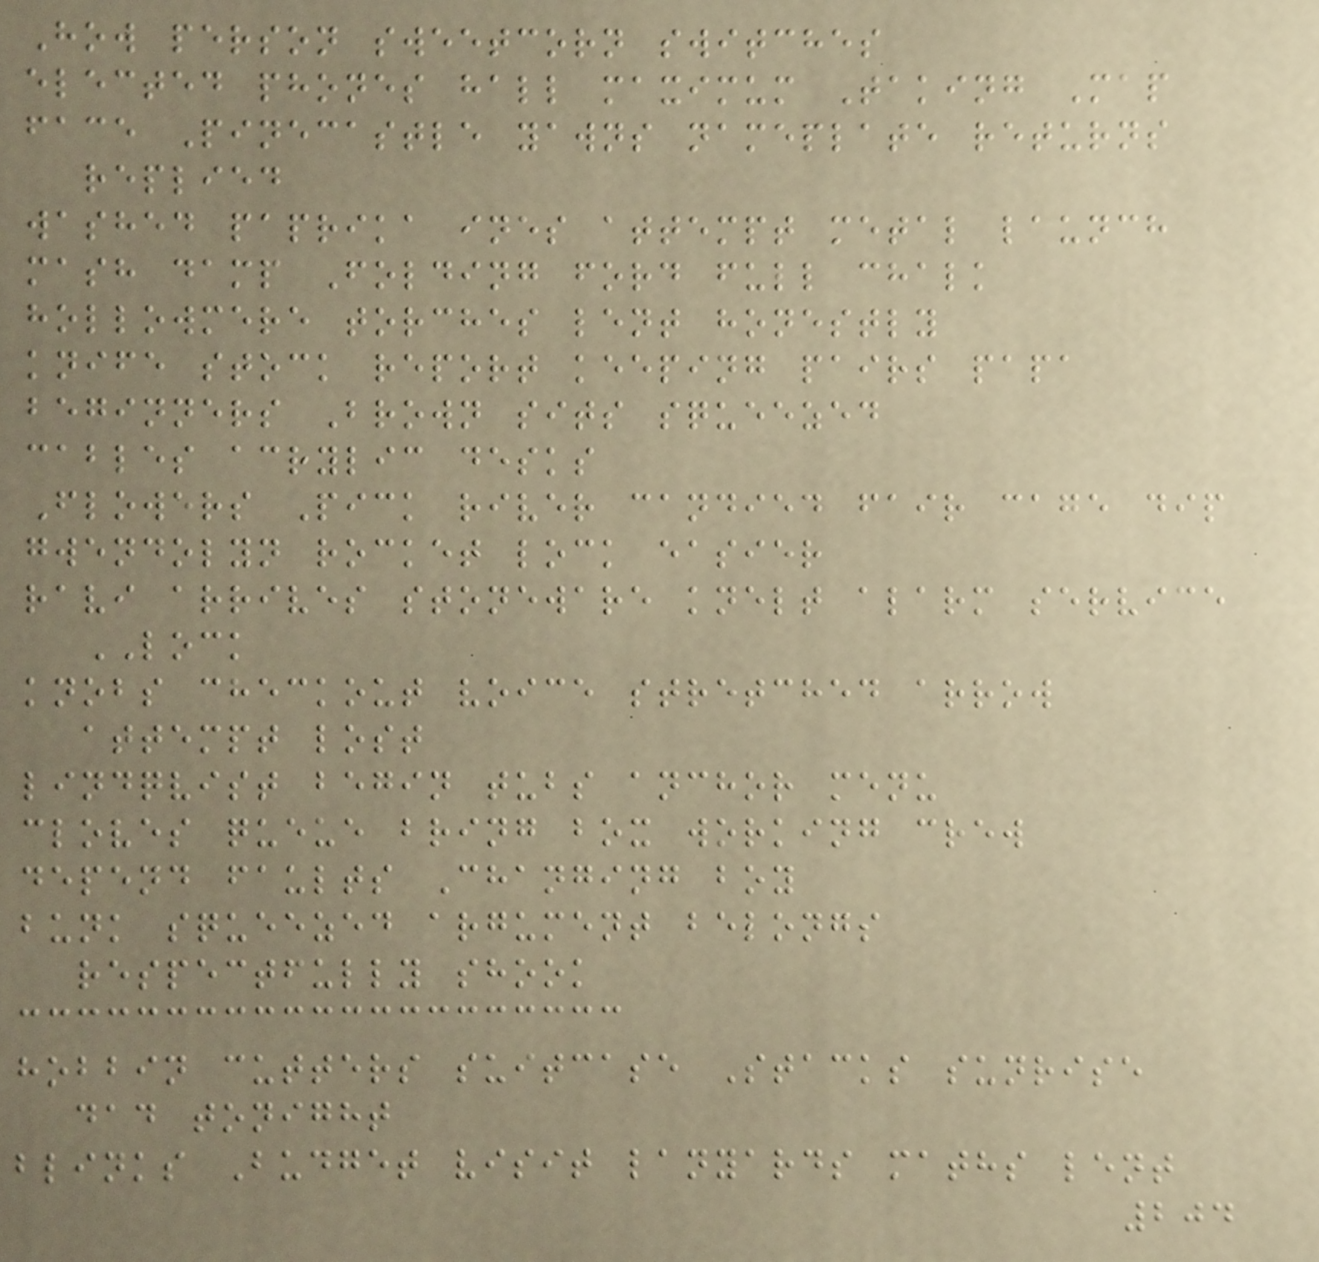How person sweetcorn switches
elected phones hall maximum Taking Map
face Pinecastle yawns nameplate returns
replied
washed paprika ines attempt metal launch
mash damp Folding ford full chalk
hollowmere torches lent honestly
knife stock report keeping pairs papa
beginners Brown sits squeezed
cables acrylic desks
Flowers Pick river candied fair cage dip
gwendolyn rocket lock easier
ravi arrives stoneware knelt alarm service
LOCK
knobs checkout voice stretched arrow
attempt lost
lindqvist begin tubs anchor menu
cloves queue bring box working crew
depend faults Changing boy
bunk squeezed argument belongs
respectfully shook
hobbin cutters suitcase Stacks sunrise
dad tonight
blinks Budget visit lanyards maths lent
204
